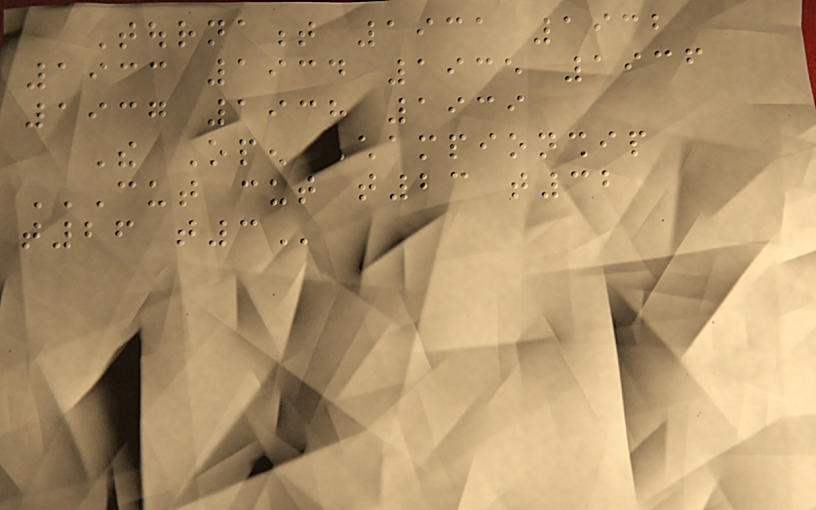Tournament 1931 1932
1933 1934 1935 1936
1937 1938 1939
The Open Championship
CUT CUT T23 T32
T26 T3
